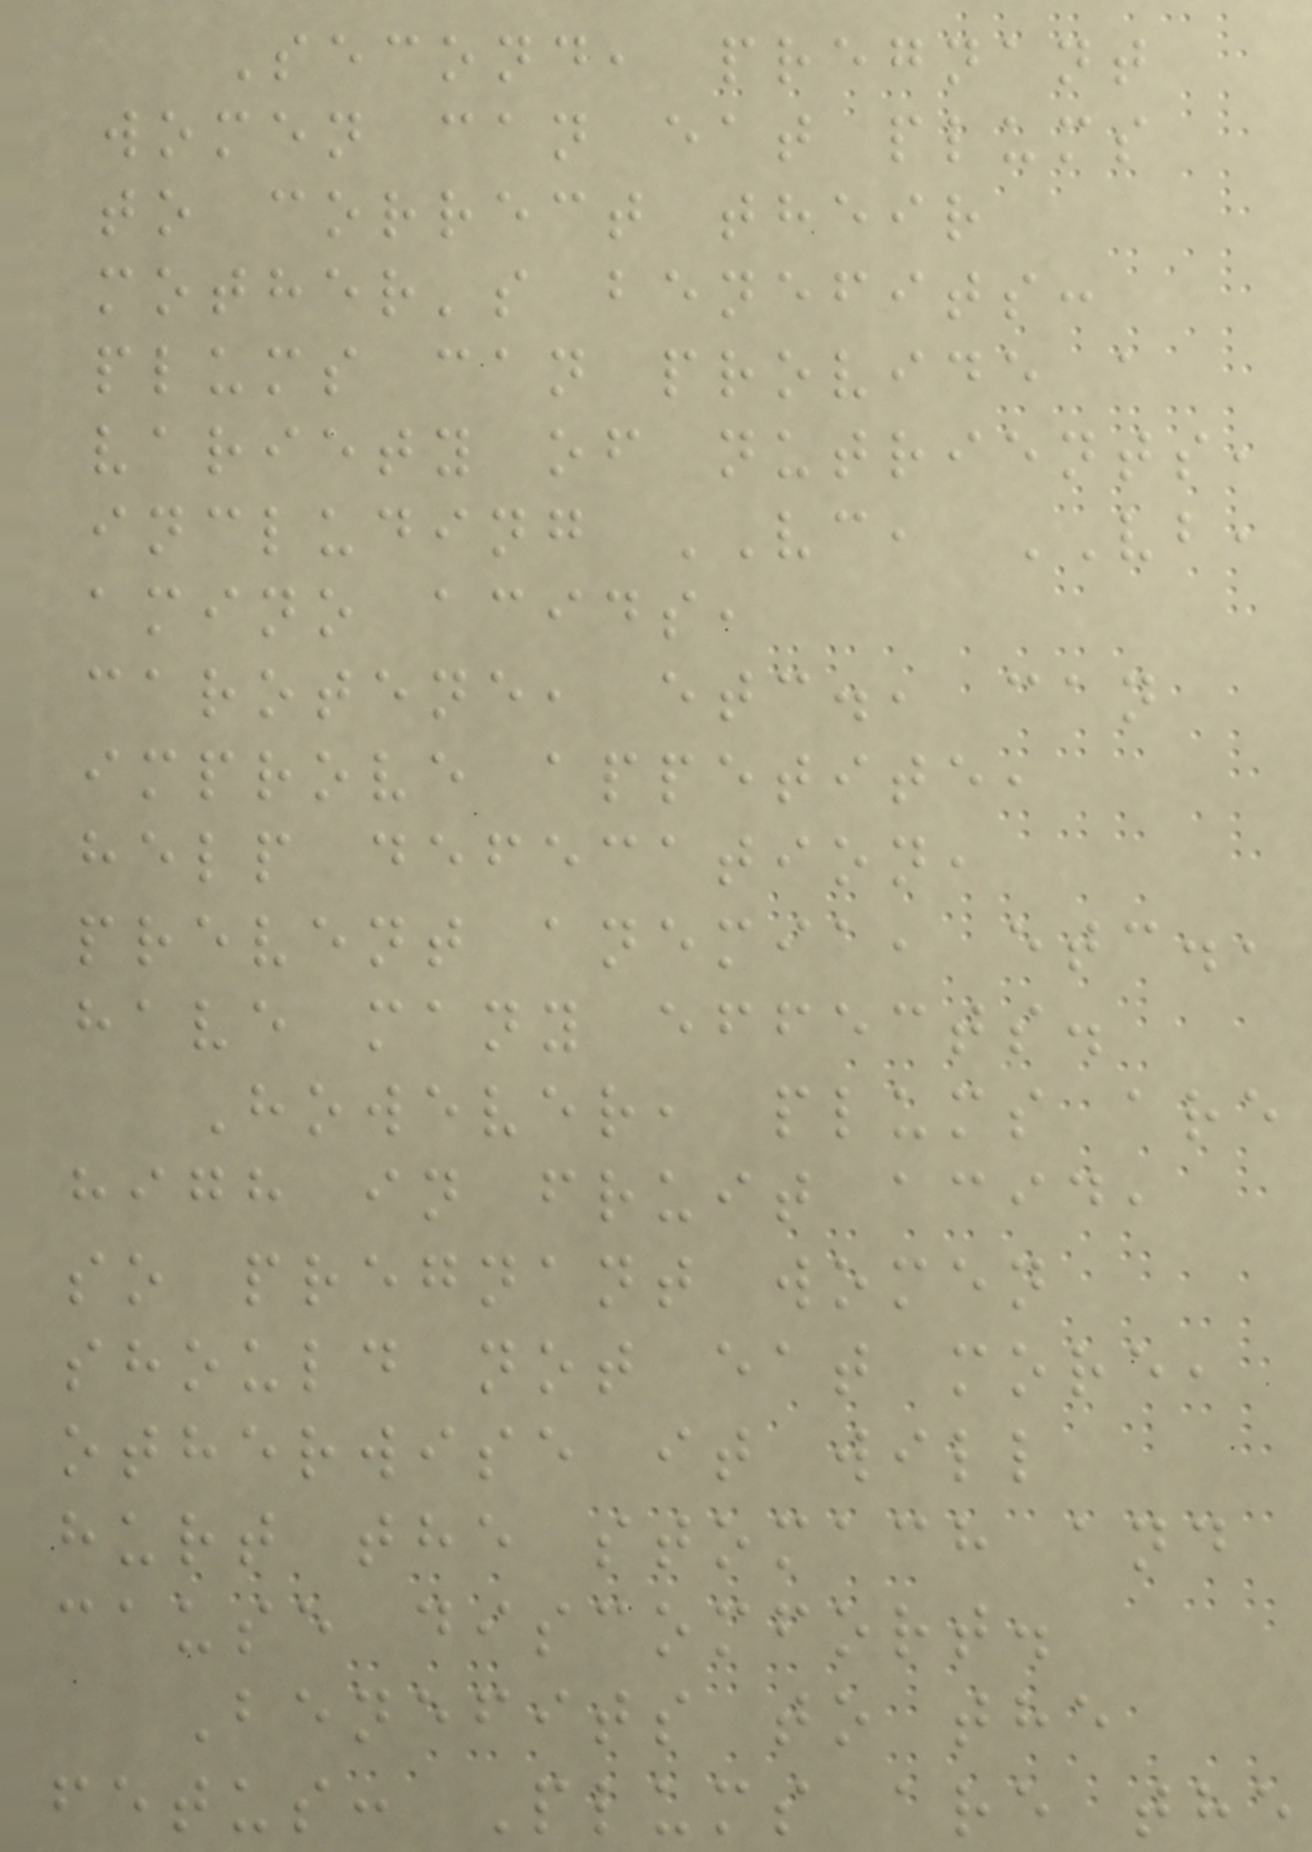Second, pregnant
women can eat plums
to correct their
mother's benefits:
plums can provide a
variety of nutrients,
including VC, VB,
amino acids,
carotene, etc., can
improve appetite,
help defecation,
prevent anemia, etc.,
have many effects.
However, plums are
high in fruit acid,
so pregnant women
should not eat more,
otherwise it will
hurt the stomach and
cause discomfort.
Benefits to the
fetus: Plums are the
